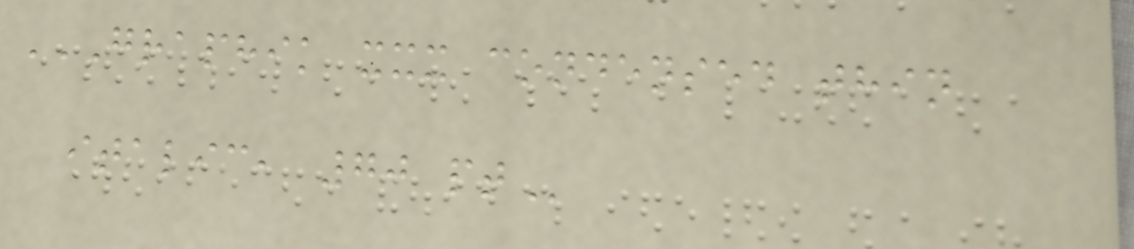GRAPHIK XXX CONDENSED THIN
ITALIC, 70 PT
